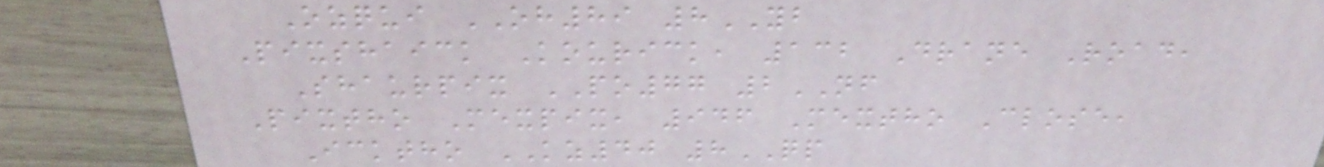Ozqui OH89 8YB
Pixshaick Kourick, 132 Drane Road,
Shaurpix PO77 2NF
Pixtho Mexpix, 946 Mextho Close,
Icktho KZ40 8QP
